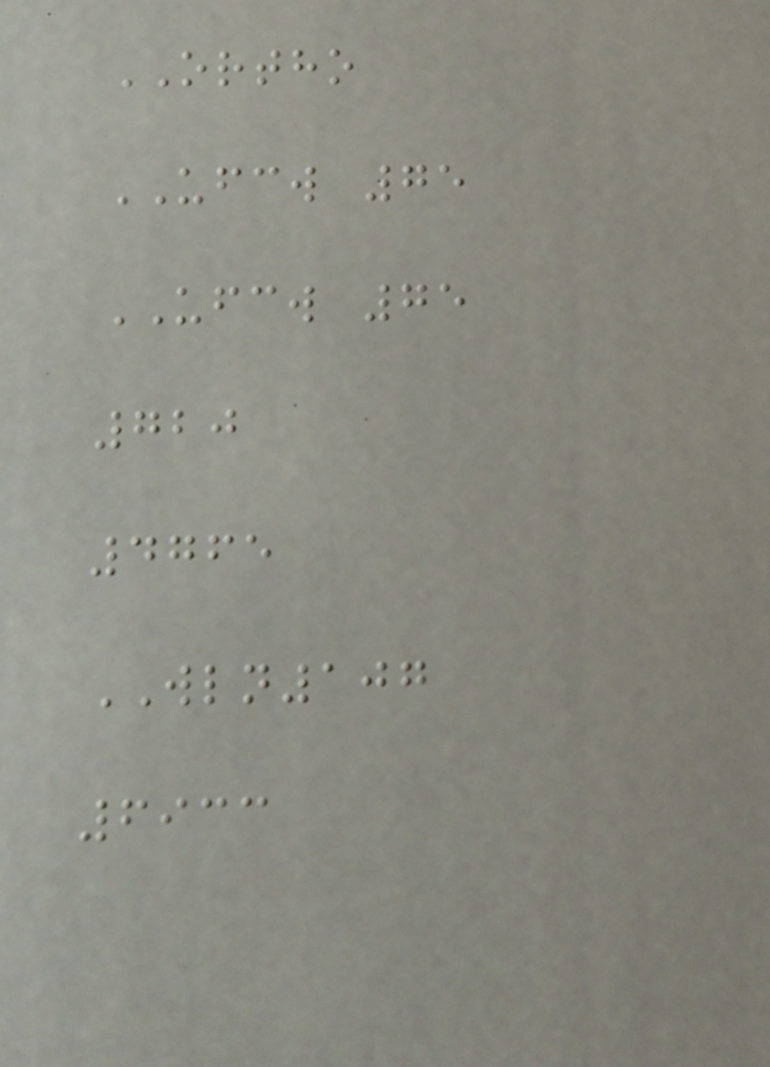ORTHO
UFCW 75
UFCW 75
720
4765
WLN107
6933
